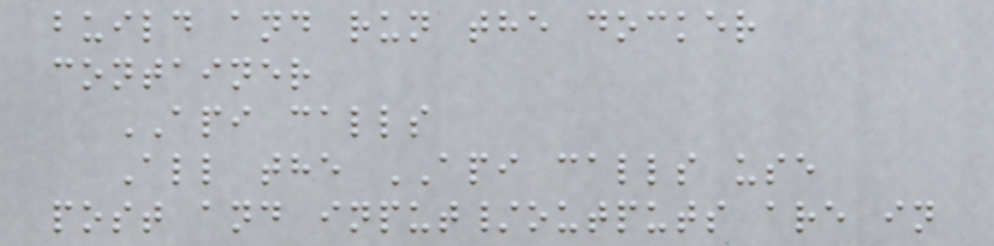build and run the docker
container
API calls
All the API calls use
post and input/outputs are in
